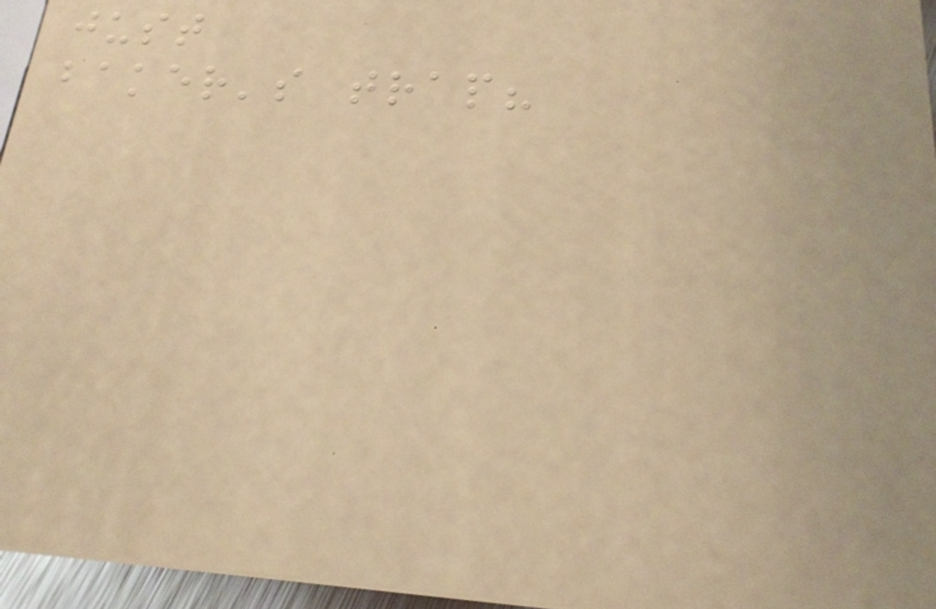just
baker's trap?
